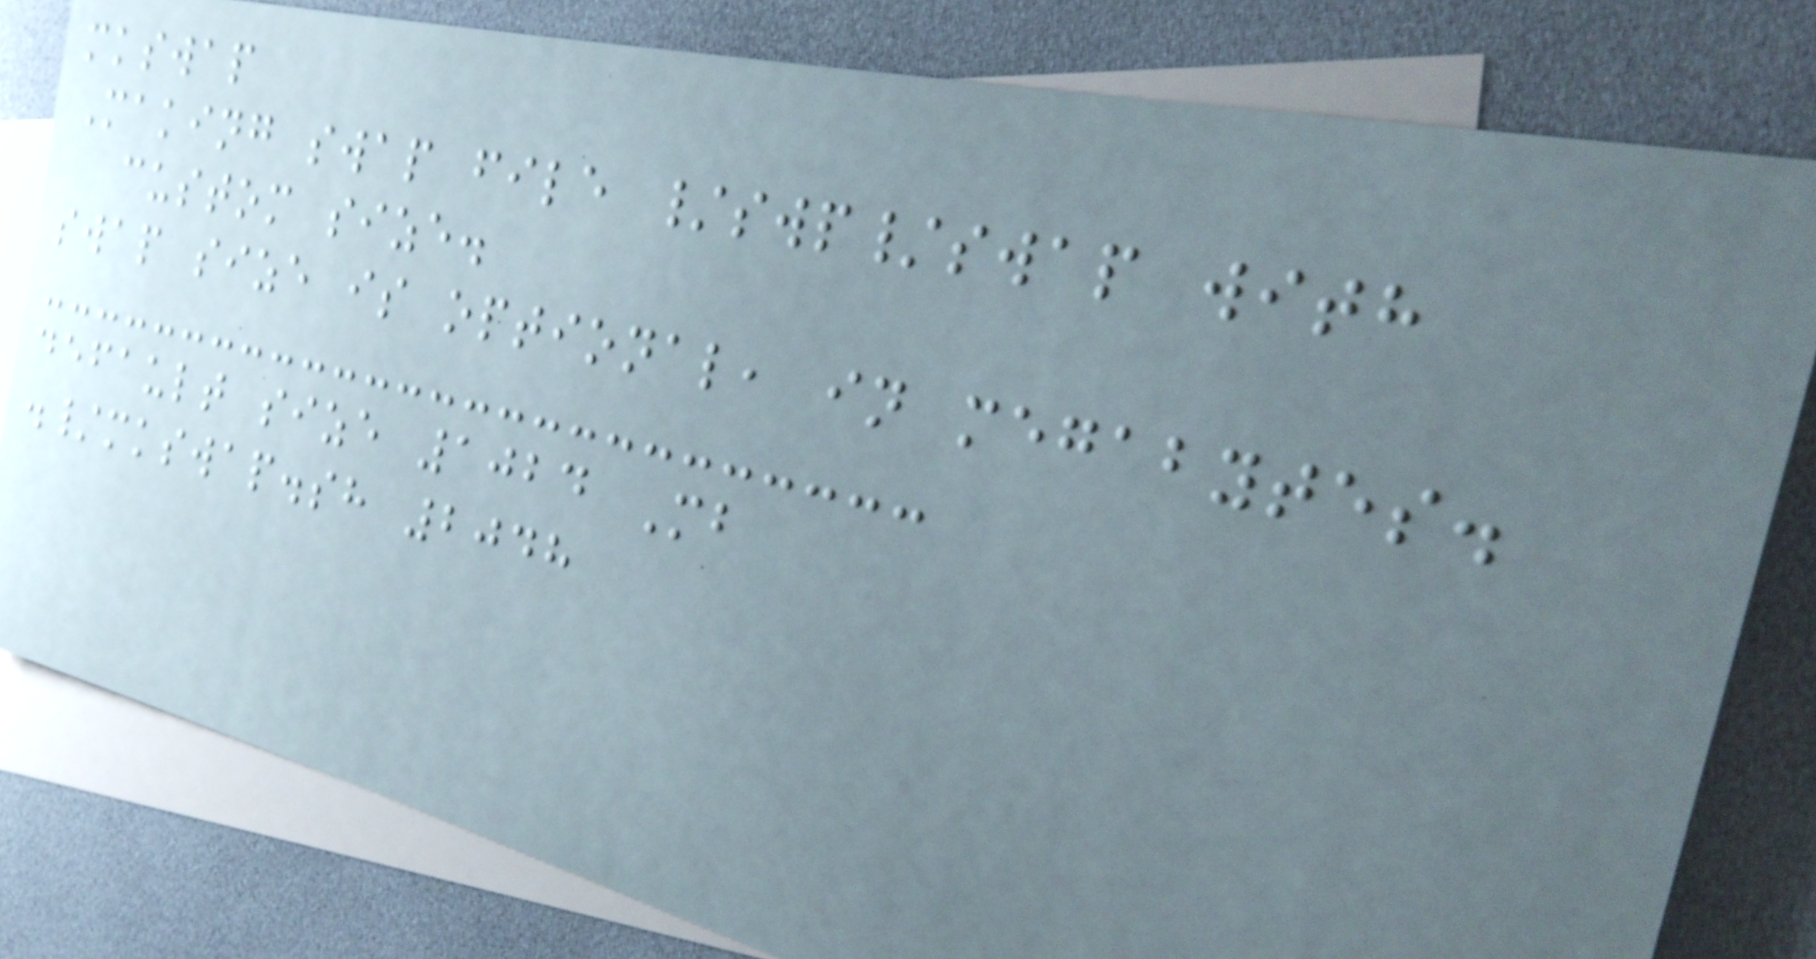mkswap
Making swap file /swp/swap with
custom size.
swap size is optional, in megabytes.
default size 1024 Mb
./mkswap.sh 2048
